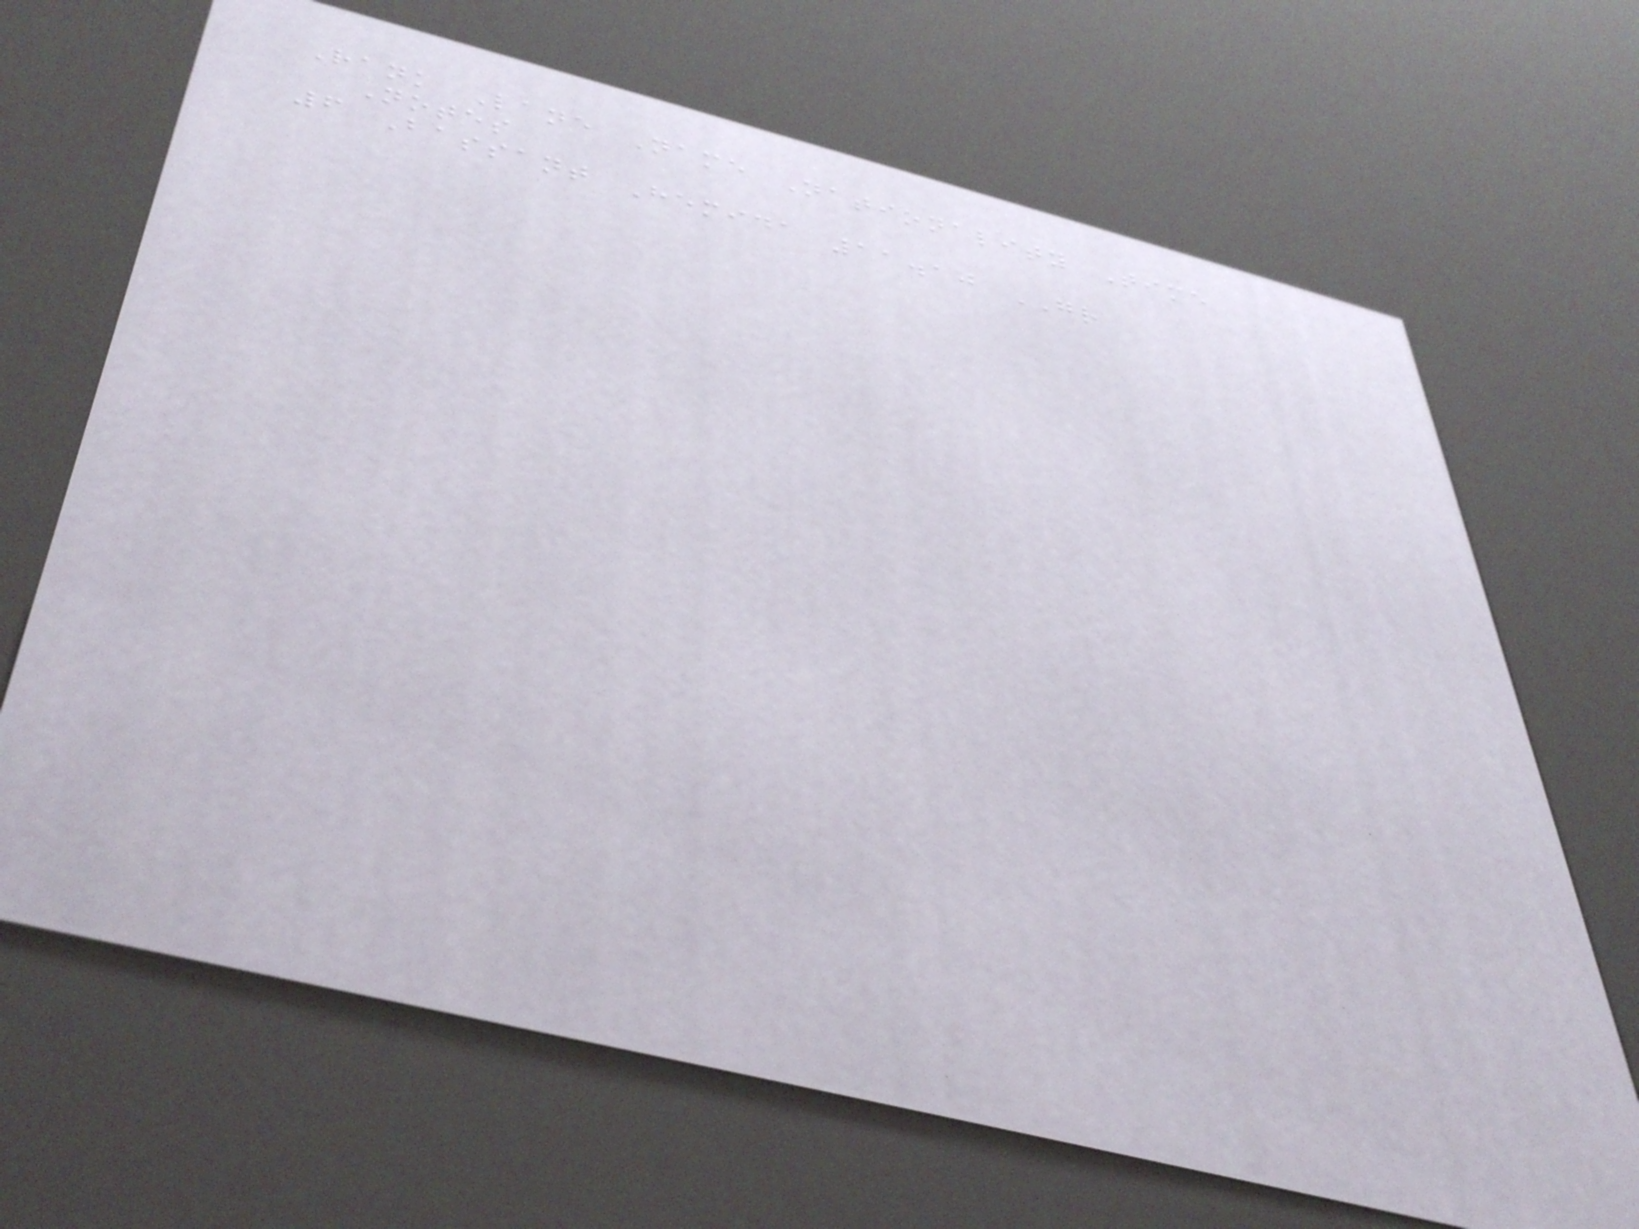Rank Lane Name Nationality Time
Notes
6 Bassant Hemida 11.10 GR
